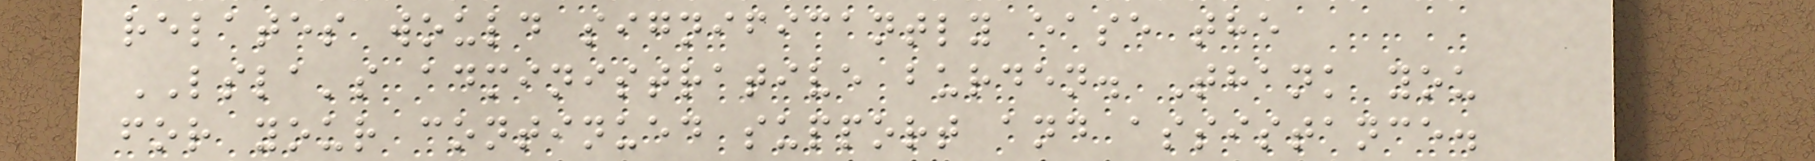relates would significantly ease the
LSLA's administrative burden. Thank you
for your continued support and assistance.
